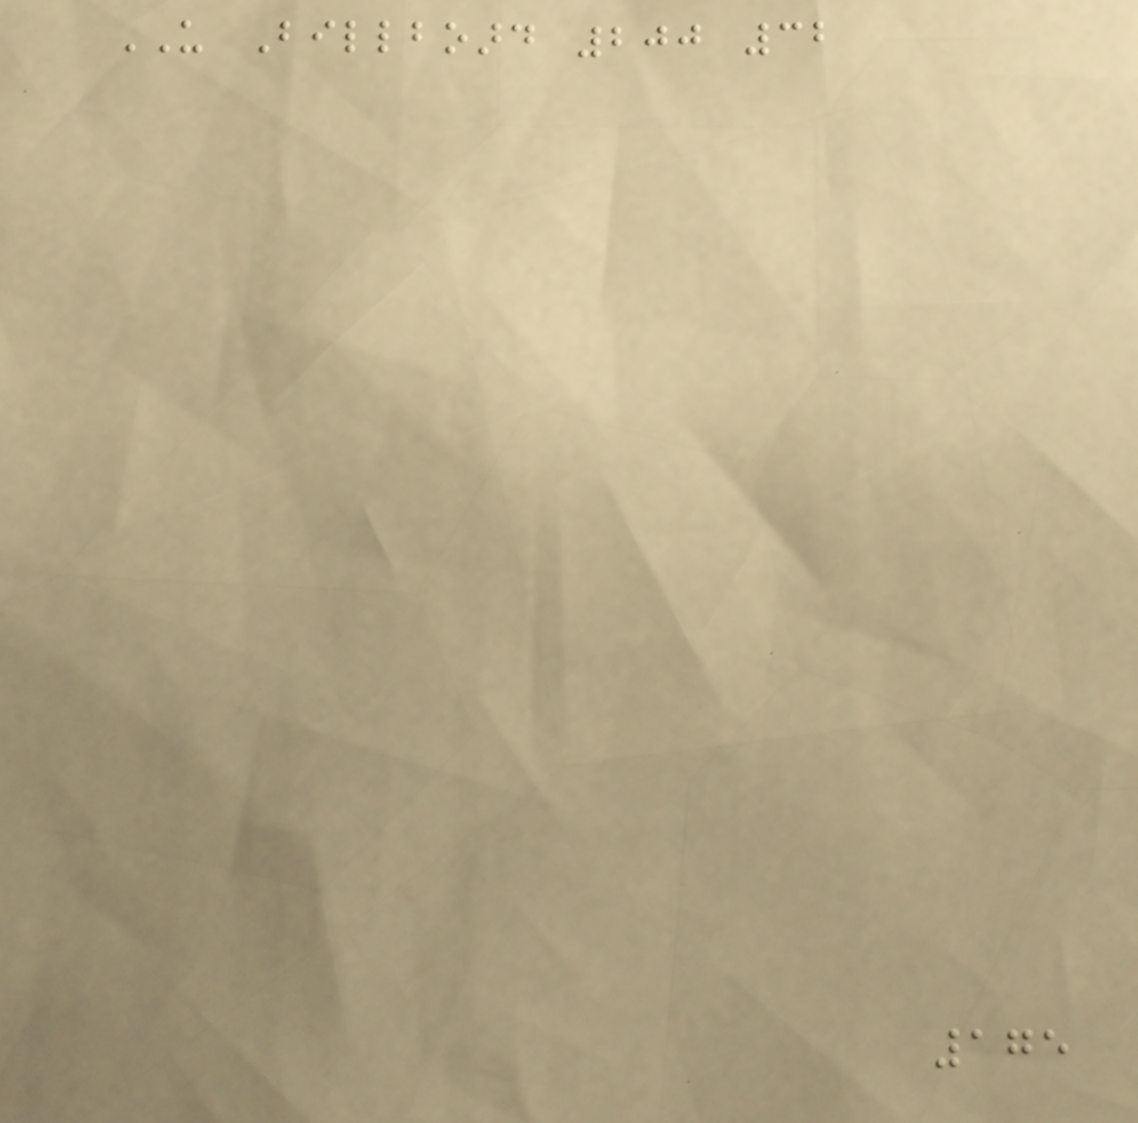US Billboard 200 32
175
